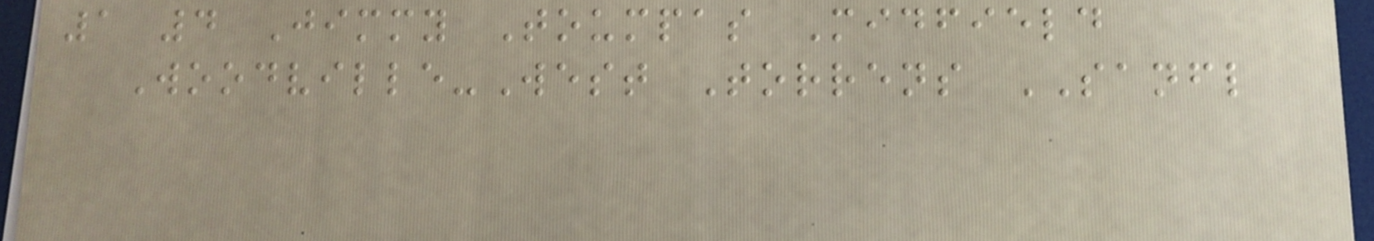1 4 Jimmy Toumpas Midfield
Woodville-West Torrens SANFL
